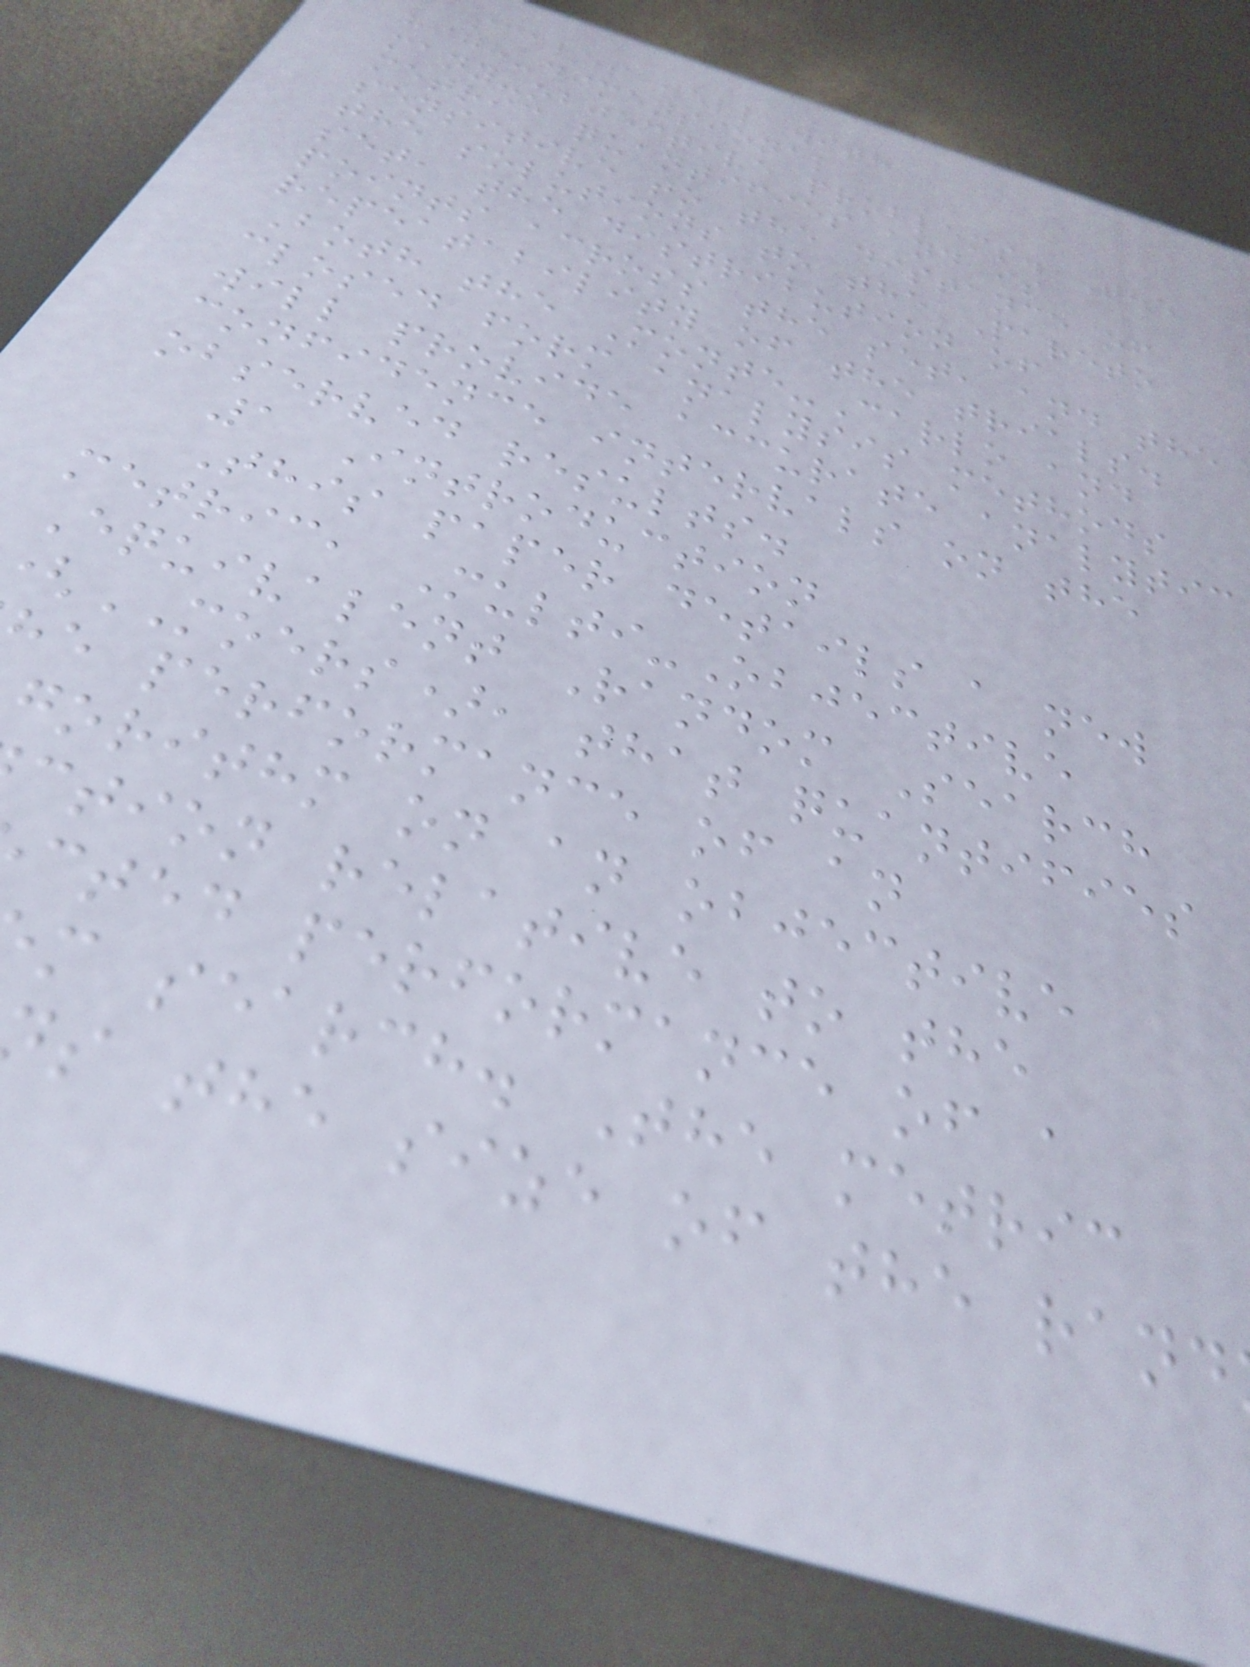scales well with
high-dimensional
many-objective problems. The
metric quantifies and is
sensitive to the distance of
the solutions to the Pareto
set, the distribution of
points across the set, and the
repeatability of the trials.
Both the Monte-Carlo and
closed form analysis methods
will provide accurate analytic
confidence intervals on the
observed results.
1 Introduction
This paper details a new
metric, Multi-Objective
Equivalent Random Search
MOERS), that quantifies
e performance of an
gorithm on an objective
ction relative to the
cted performance of a
m search. The metric
s the size of the rand
